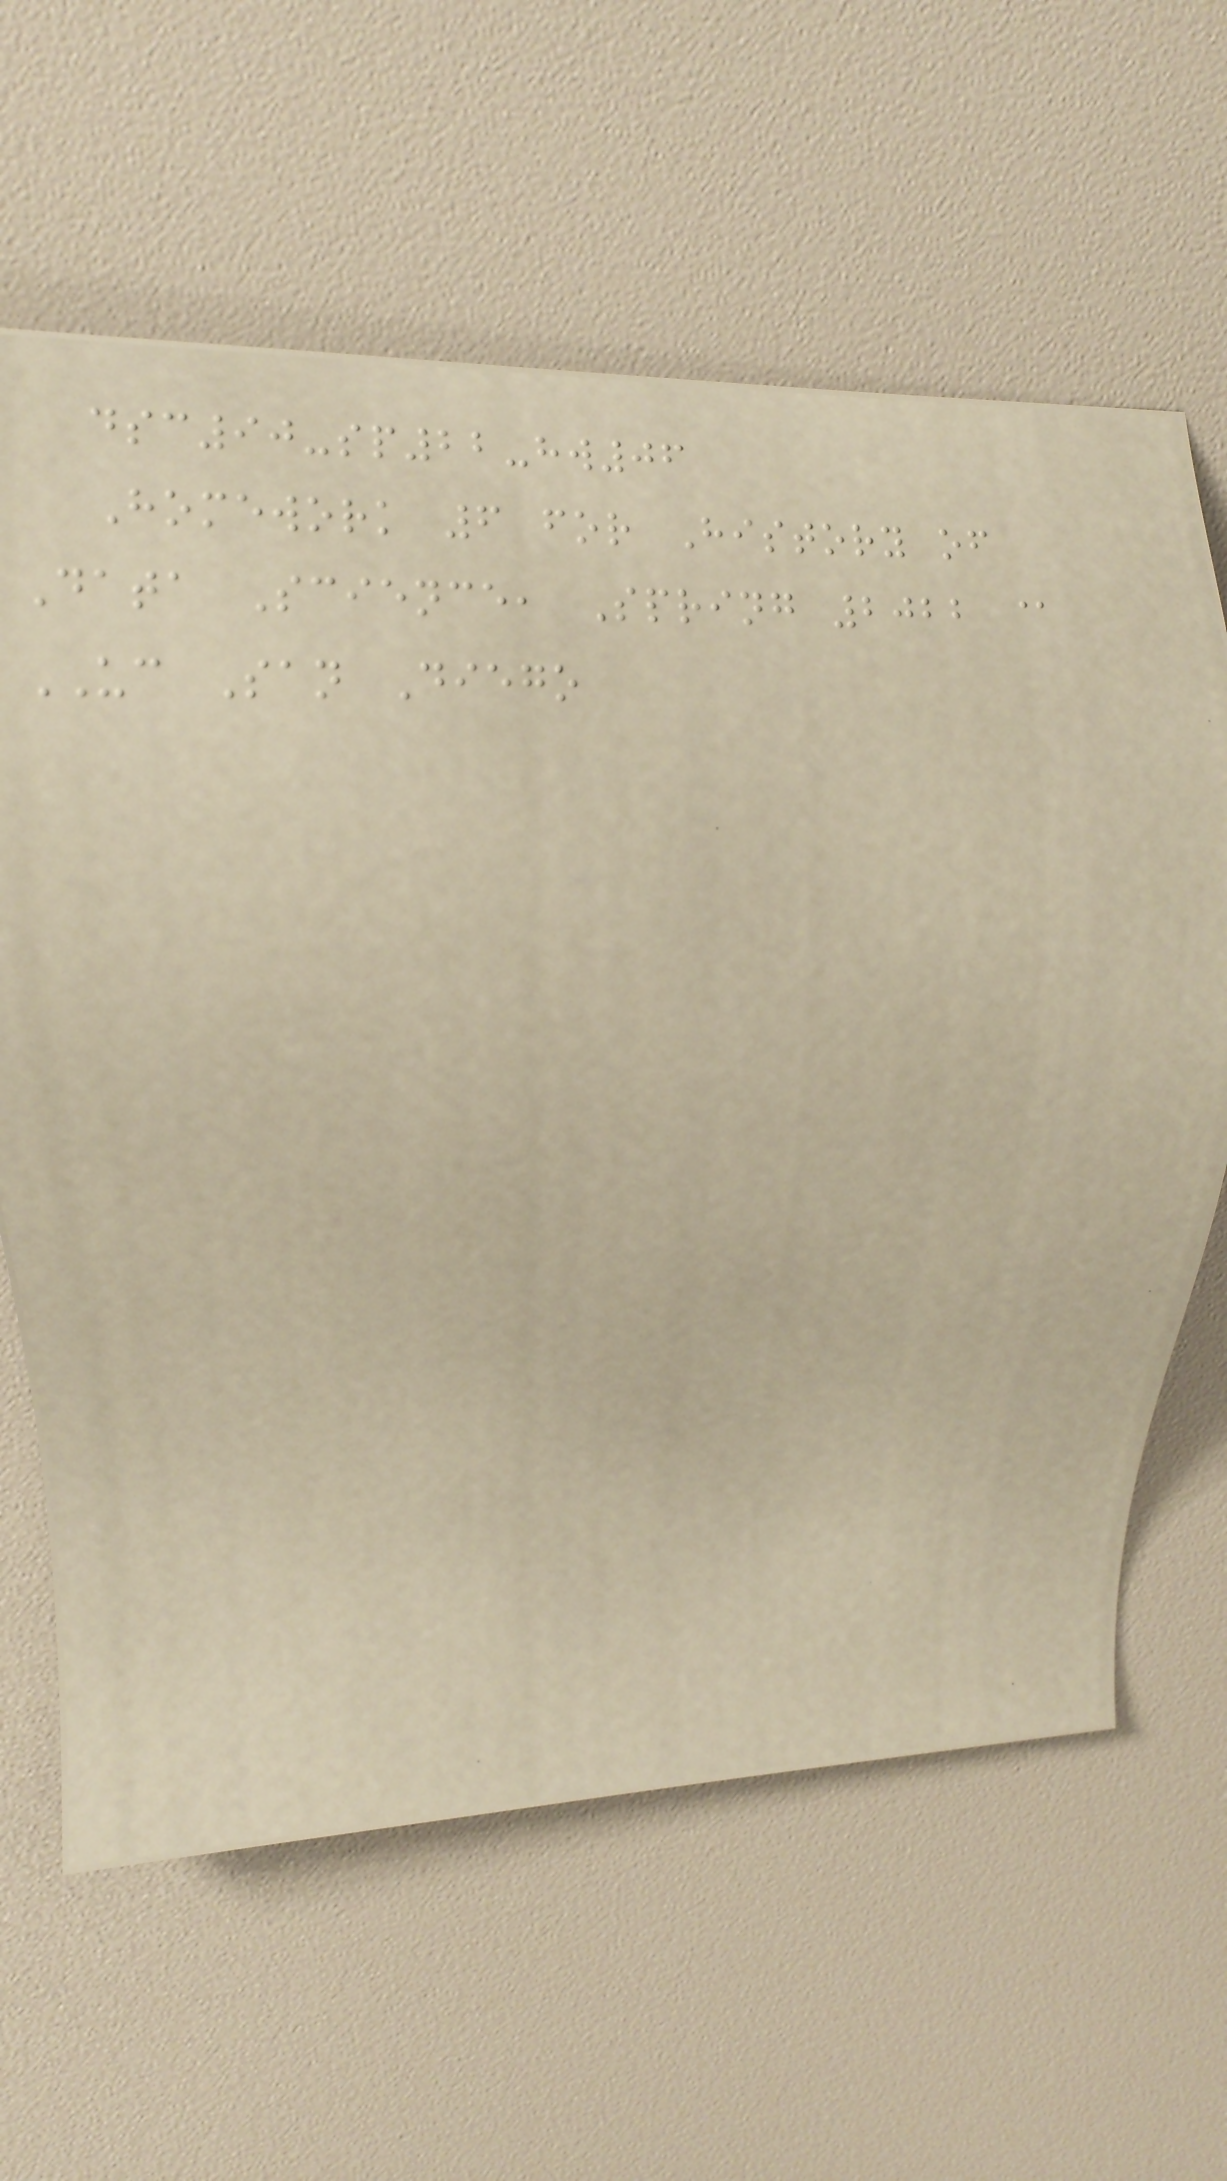dsc90-sp22-hw06
Homework 6 for History of
Data Science, Spring 2022 @
UC San Diego
